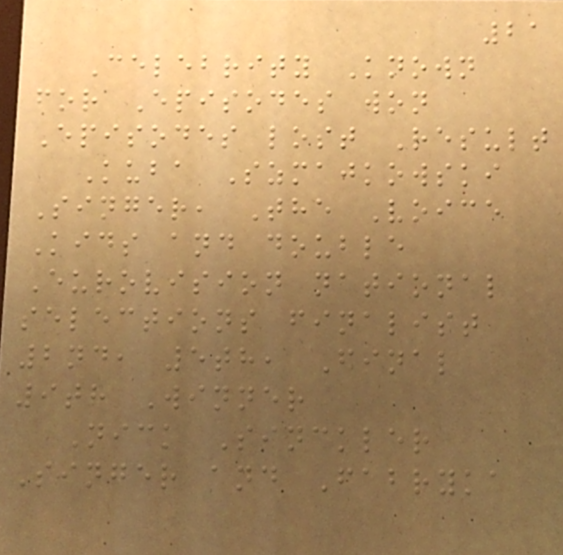21
Celebrity Known
for Episodes won
Episodes lost Result
Kuba Szmajkowski
Singer, The Voice
Kids and double
Eurovision national
selections finalist
2nd, 5th, Final
9th Winner
Nick Sinckler
Singer and Fabryka
